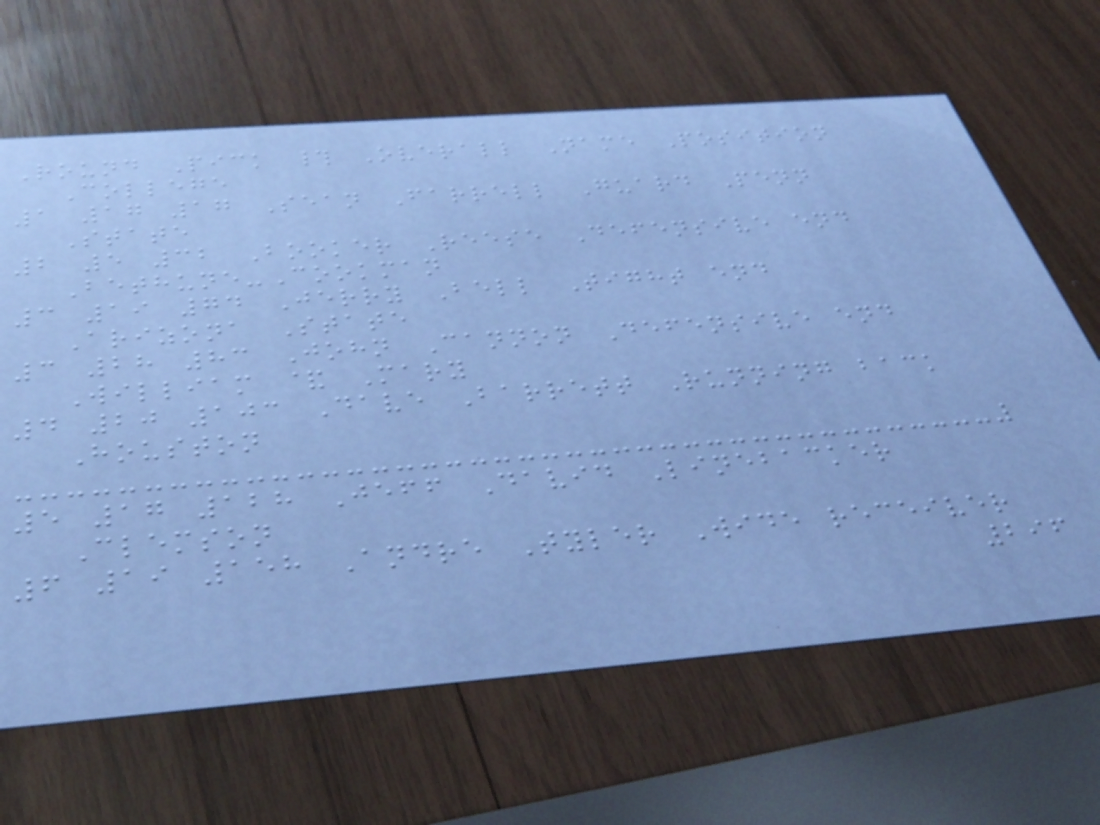Round Pick # Overall Name Position
College
1 17 17 Sean Farrell Guard Penn
State
2 5 32 Booker Reese Defensive end
Bethune-Cookman
3 19 74 Jerry Bell Tight end
Arizona State
3 28 83 John Cannon Defensive end
William & Mary
4 20 103 Dave Barrett Running back
Houston
5 17 128 Jeff David Linebacker
Clemson
6 19 158 Andre Tyler Wide receiver
296
